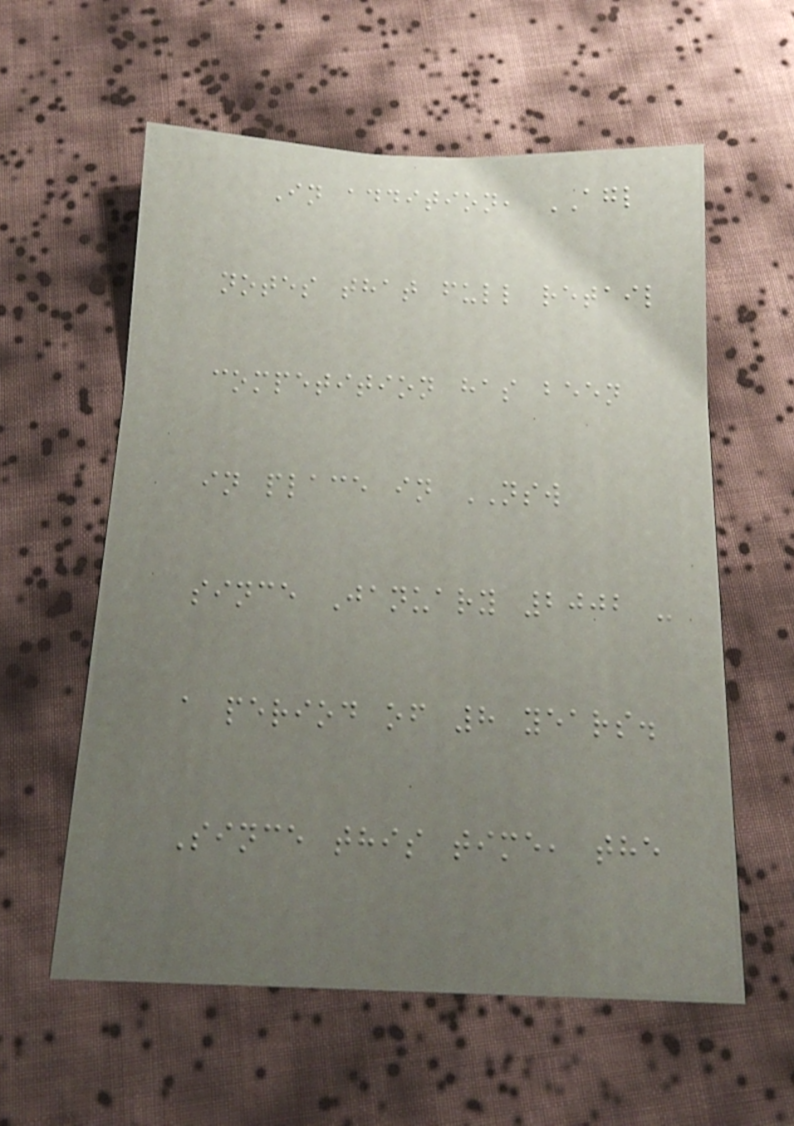In addition, AGL
notes that full retail
competition has been
in place in NSW
since January 2002 -
a period of 8 years.
Since this time, the
